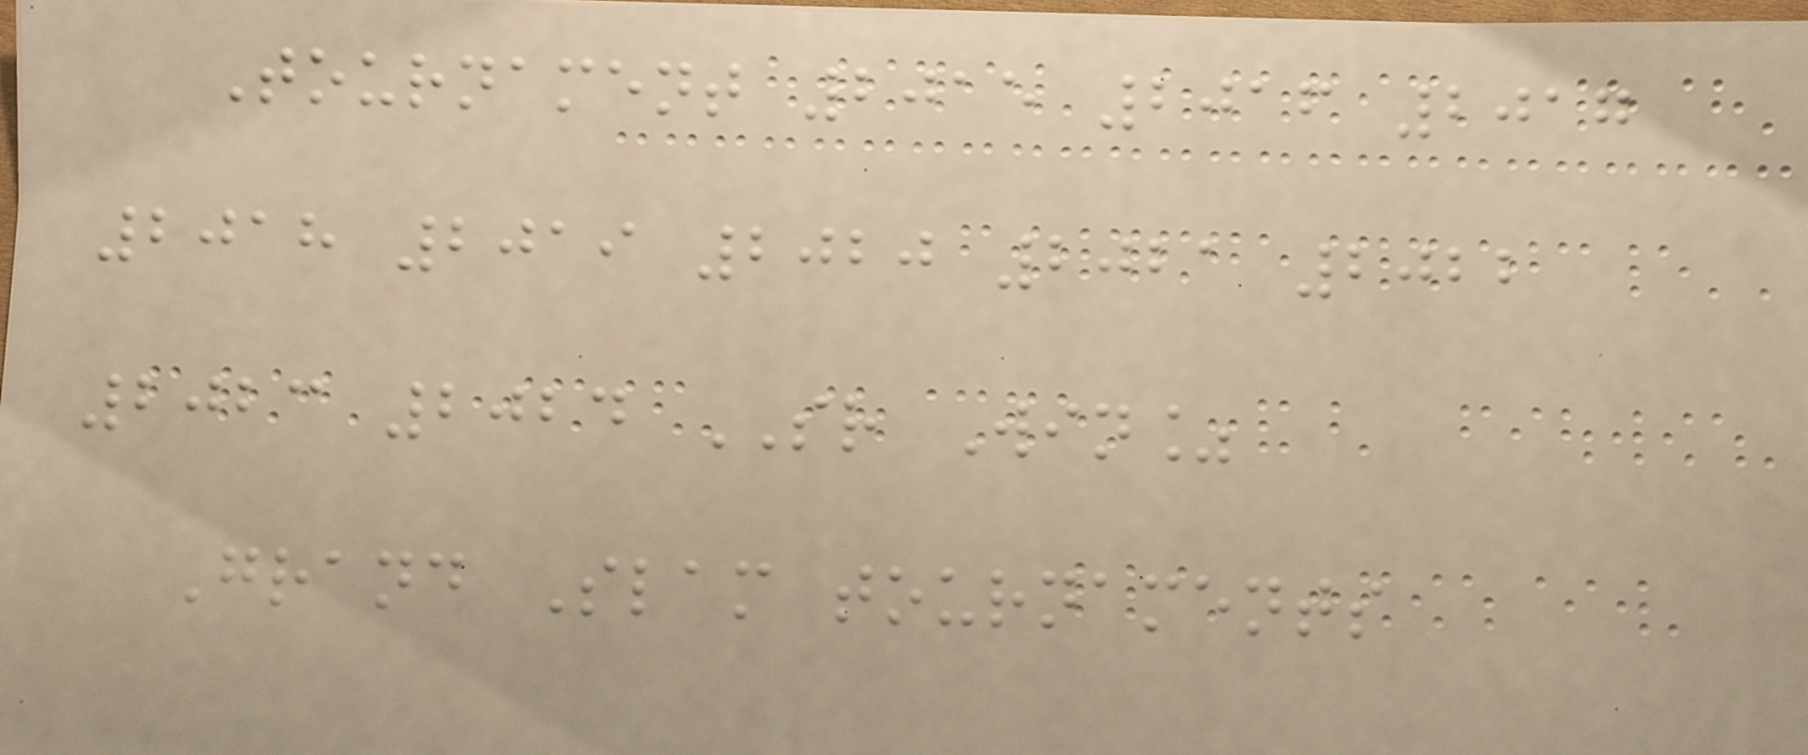Tournament 2015 2016 2017
2018 2019 2020 2021 2022
2023 2024 SR Win%
Grand Slam tournaments
